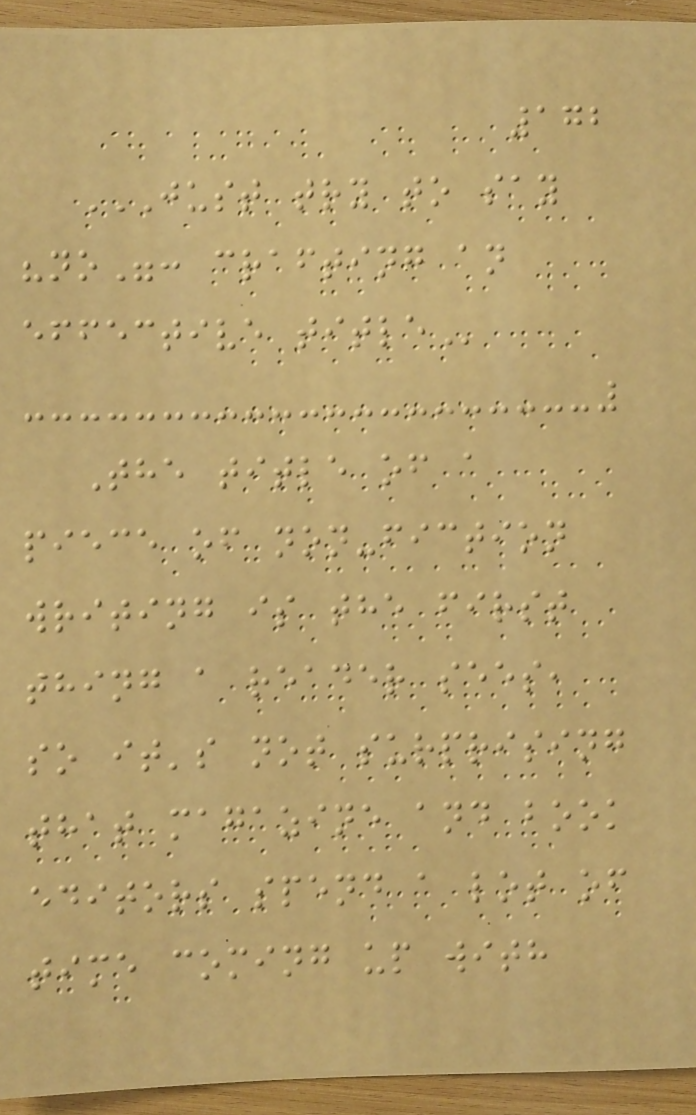172
JUST TRY TO SAY
"NO": CRAFTING AN
EFFECTIVE TITLE
The title of a
piece of non-fiction
writing is the first
thing a reader sees,
so it's not surprising
that magazine and book
editors spend a lot of
time coming up with
